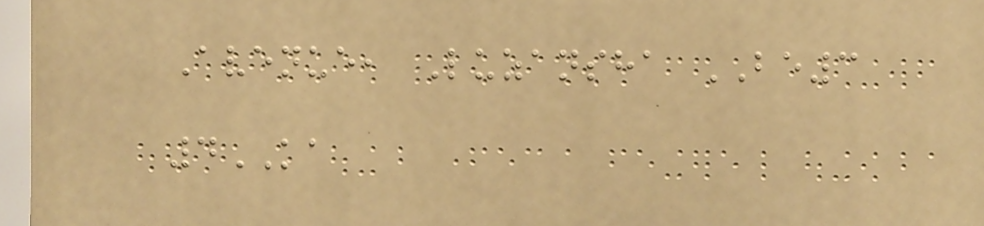Avenue, Luzansha BE3
4KA
